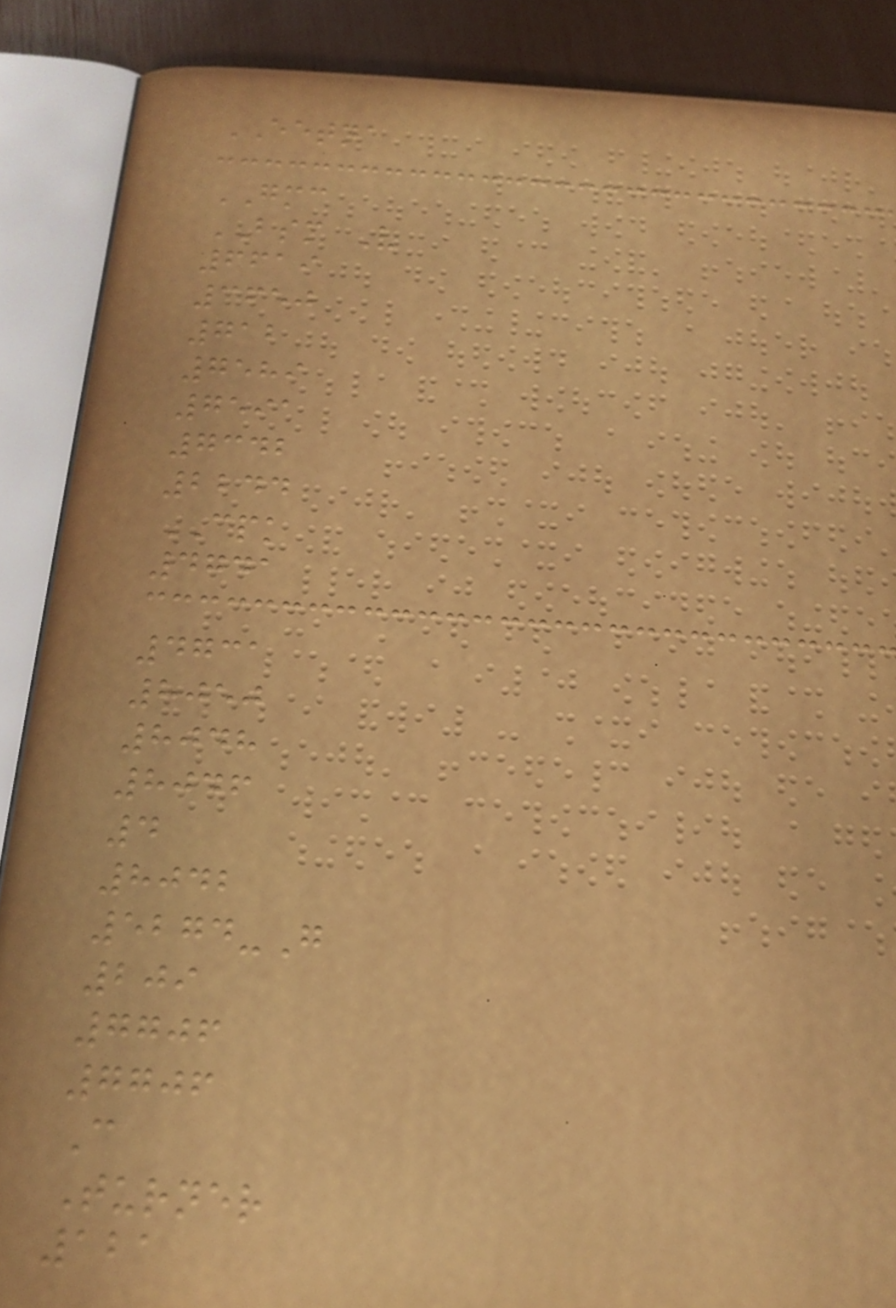EETNA
GMC
BSM V
6619
3650
712
7589
7591
7342
2244
CPK
4741
4731
8050
8048
8046
4
8042
5274-G
209
7706
7706
C
Turner
121
